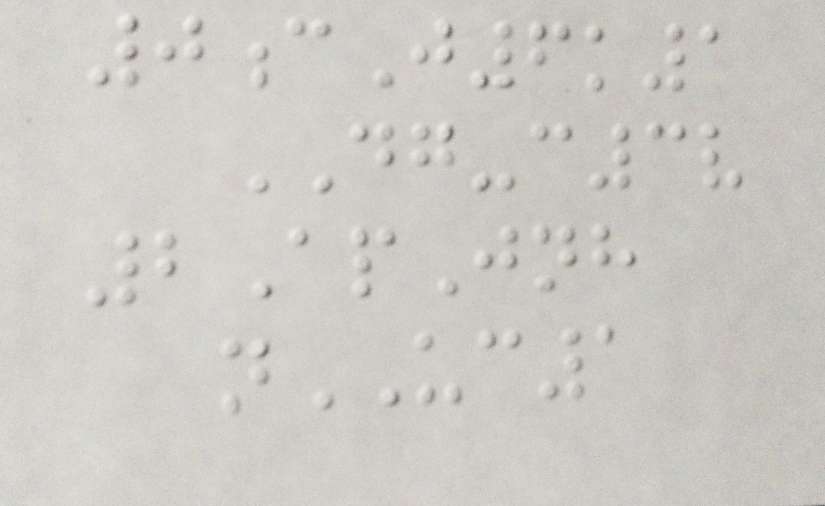0cJ6k1
DG-c3v
2ApJnh
nUC1
